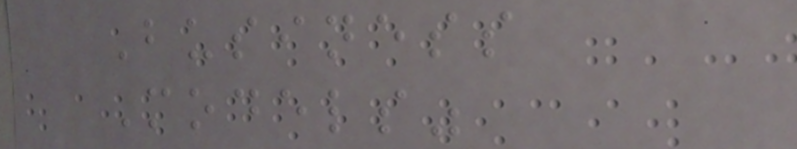Business
Models"
